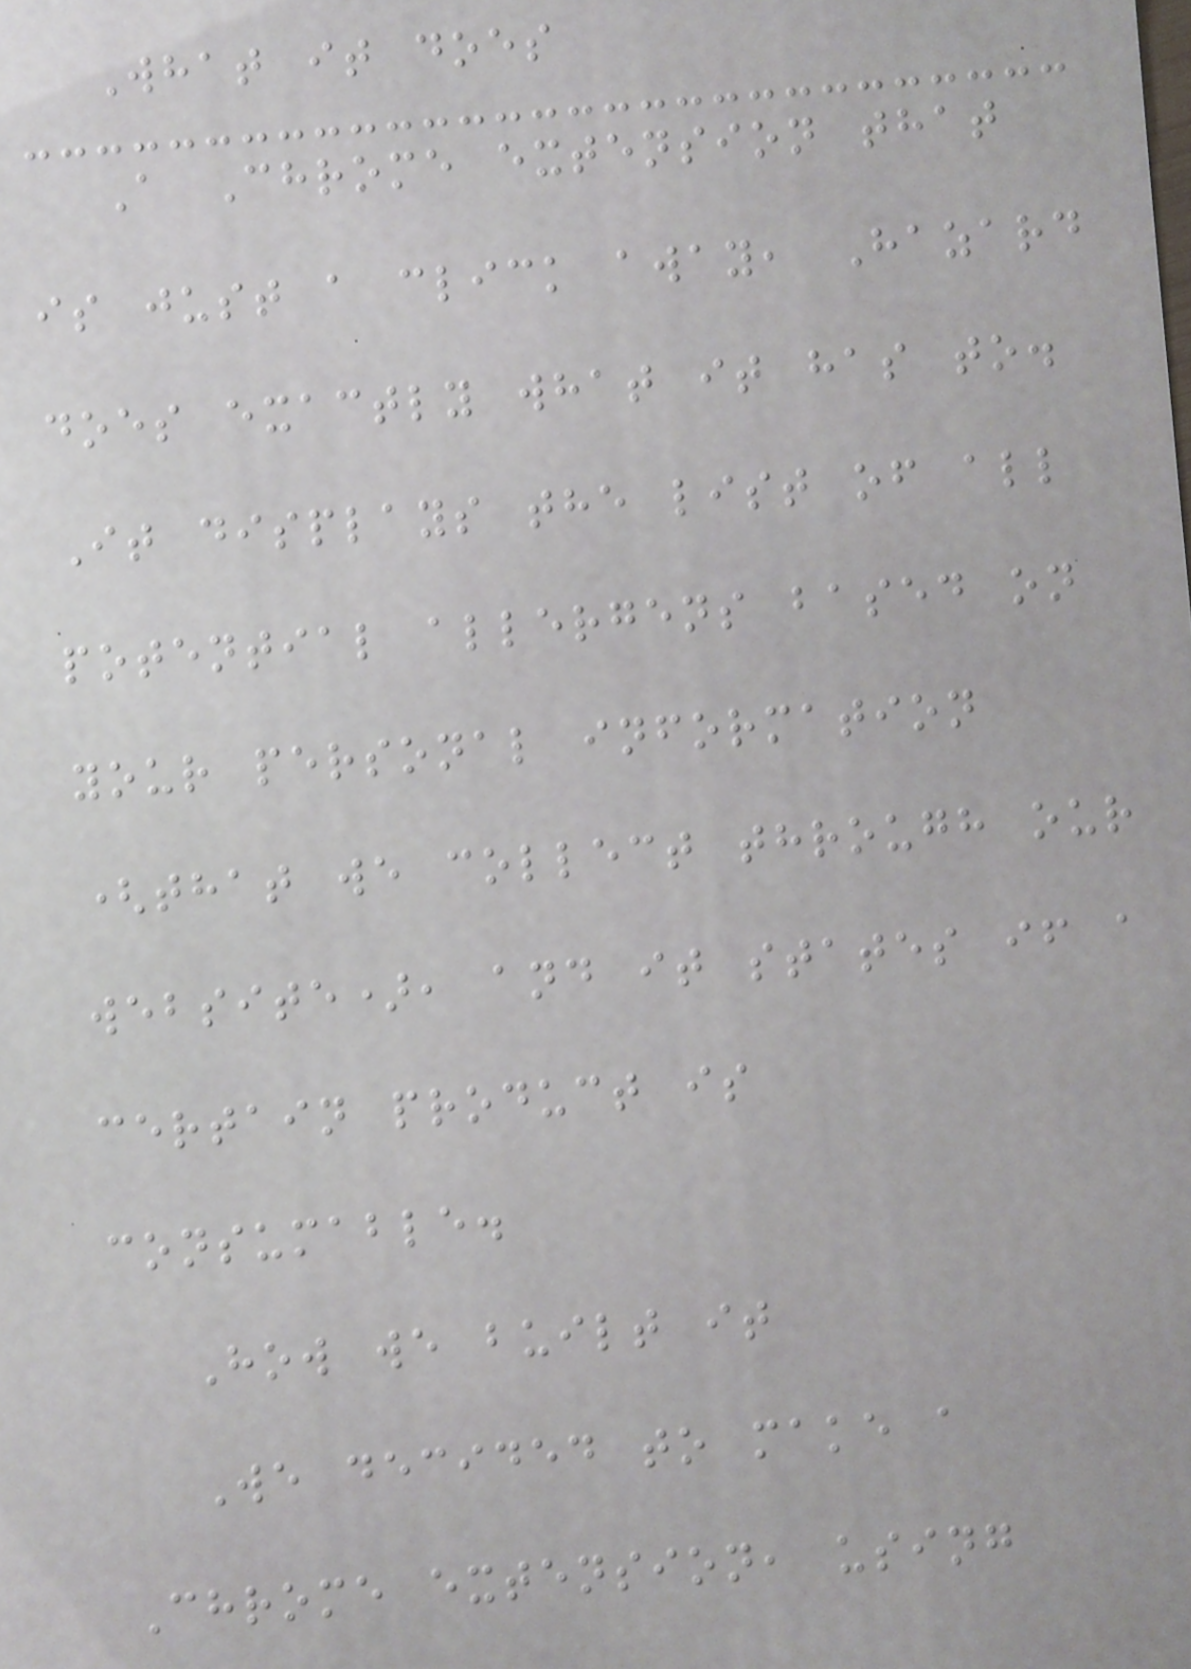What it does
A Chrome extension that
is just a click away, Hazard
does exactly what it has to.
It displays the list of all
potential allergens based on
your personal information
(that we collect through our
website), and it states if a
certain product is
consumable.
How we built it
We decided to make a
Chrome extension, using
